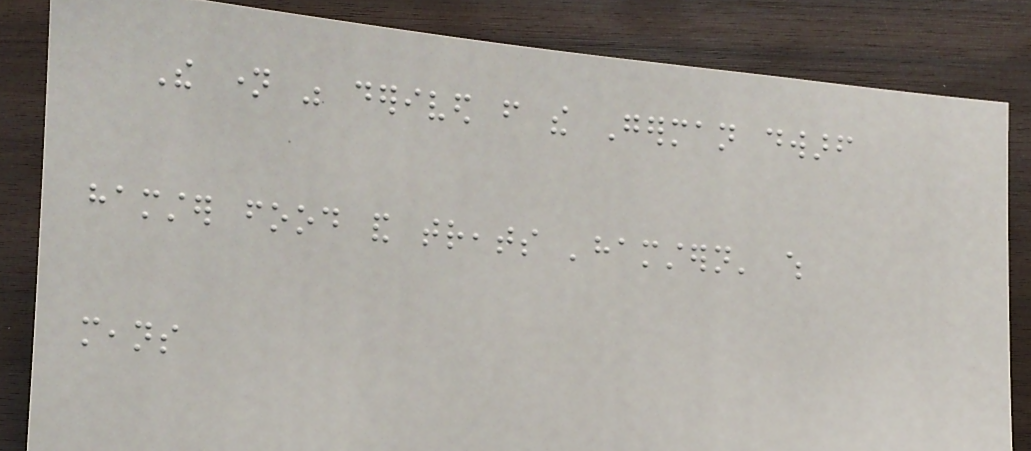The name was derived from the German dwarf
hamster food and treats 'hamstern' which
means
